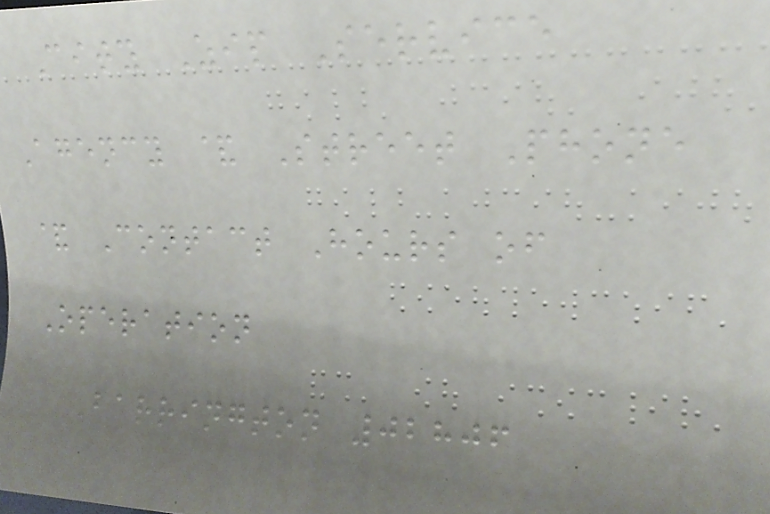City Zip Service
Agency & Street Phone
& Contact Hours of
Operation
Barrington 02806
